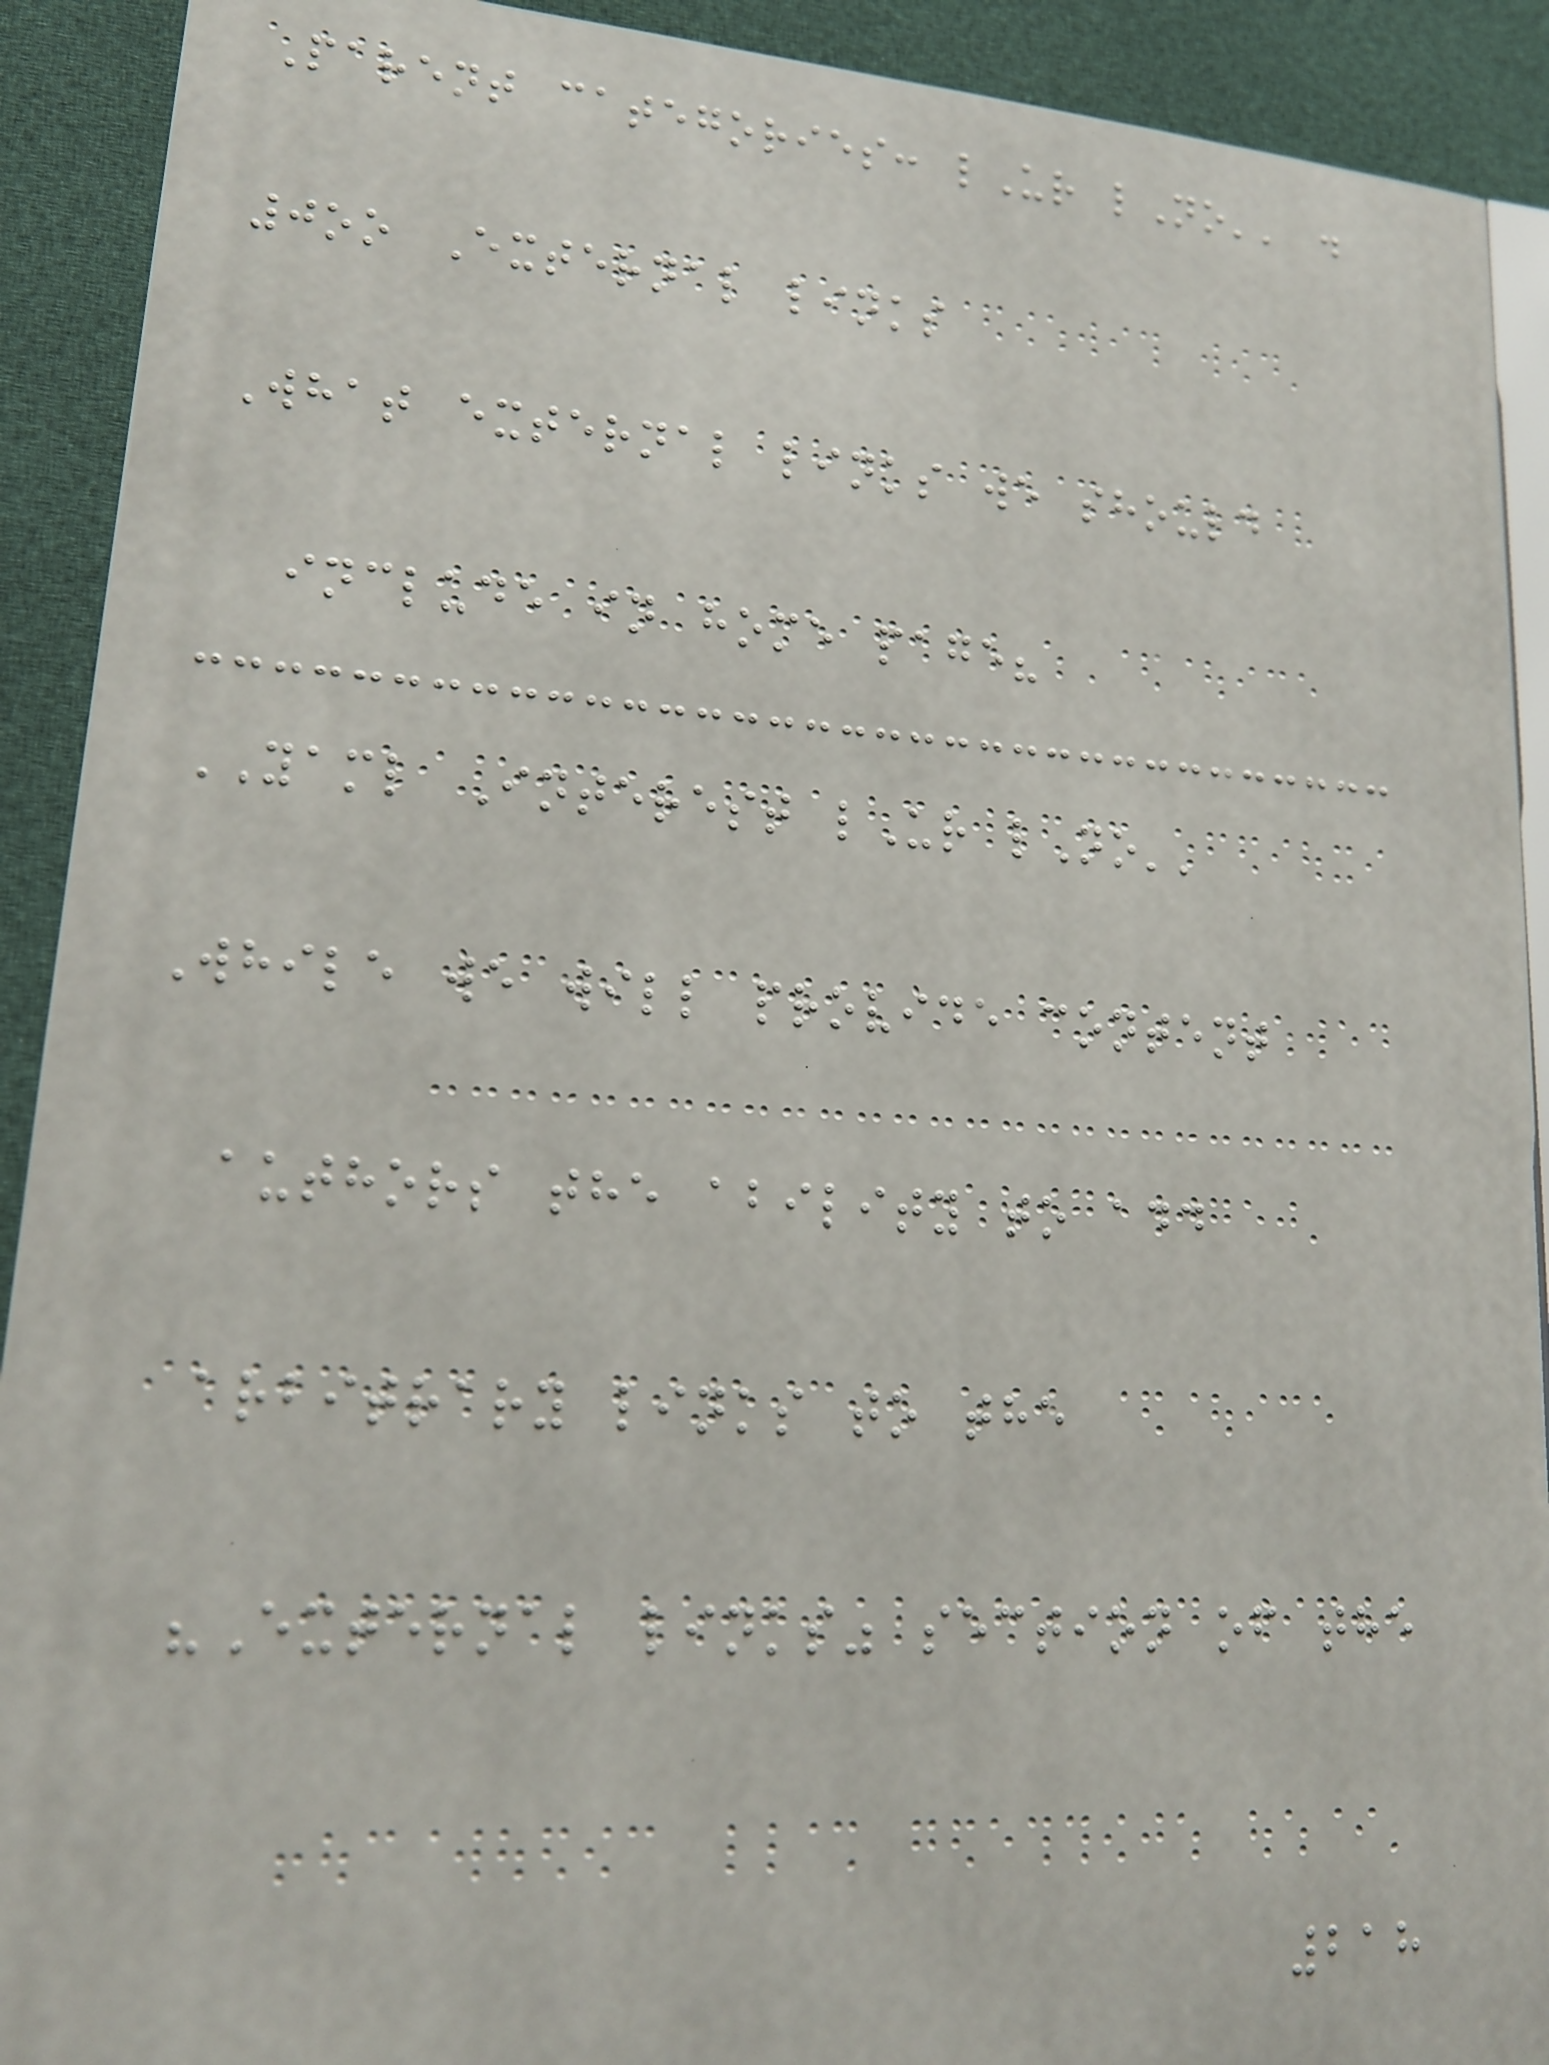Parent categories: lUr lNo'' .
0oo External links
What external links we should
include in home page?
YAML Interest lUr lNo''
While we will provide content
authors the ability to add
arbitrary links to the
"External links" section of the
218
